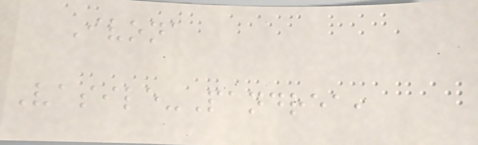Ivona
Vasile-Pandrea,
